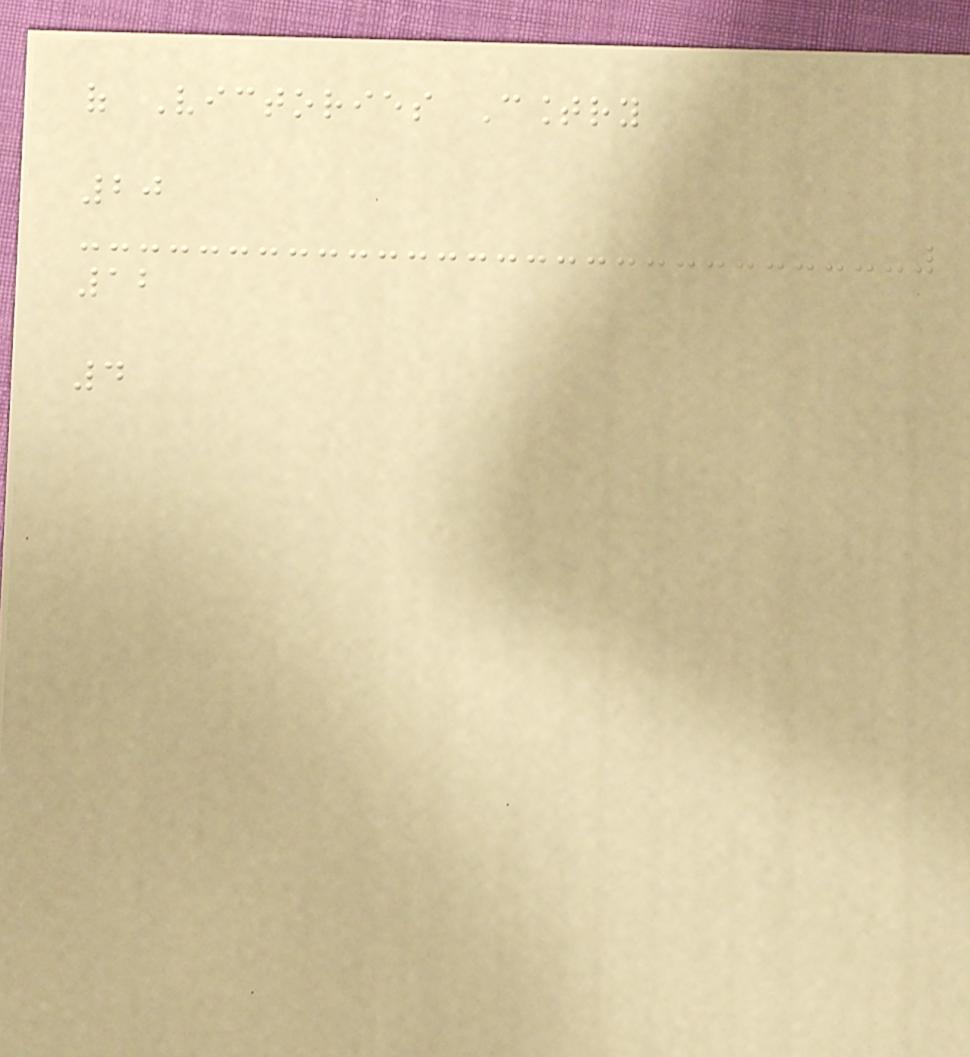of Victories Country
20
12
4
